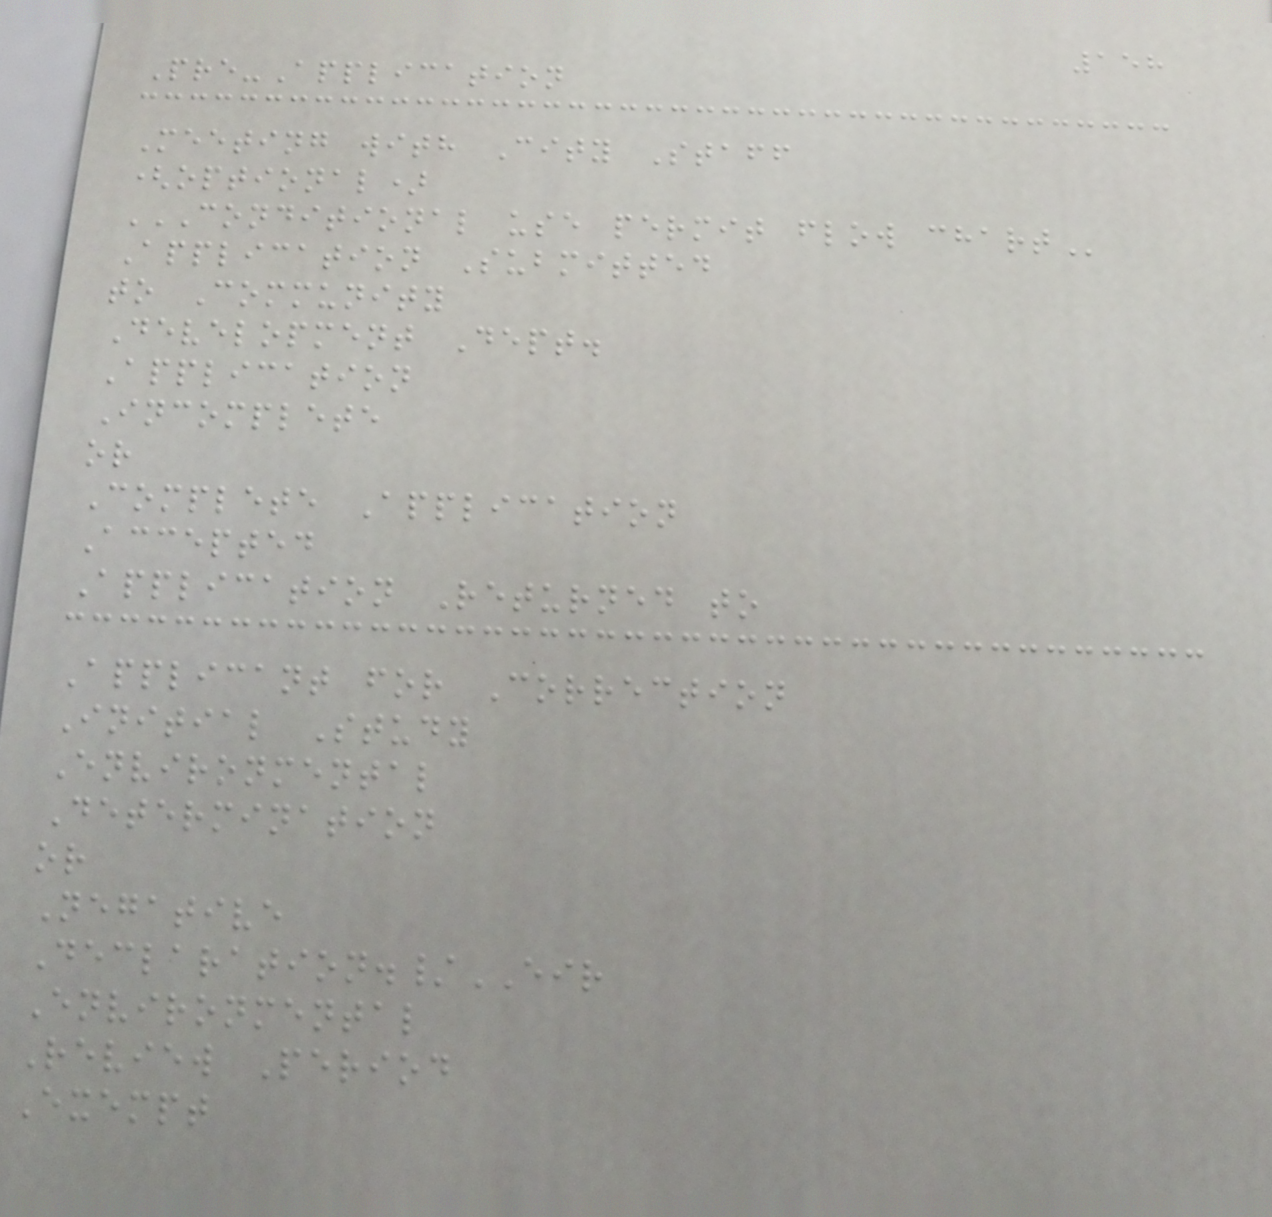158
Pre-Application
Meeting with City Staff
(optional)
CONDITIONAL USE PERMIT FLOW CHART
Application Submitted
to Community
Development Dept.
Application
Incomplete
or
Complete Application
Accepted
Application Returned to
Applicant for Correction
Initial Study
Environmental
Determination
or
Negative
Declaration./EIR
Environmental
Review Period
Exempt
